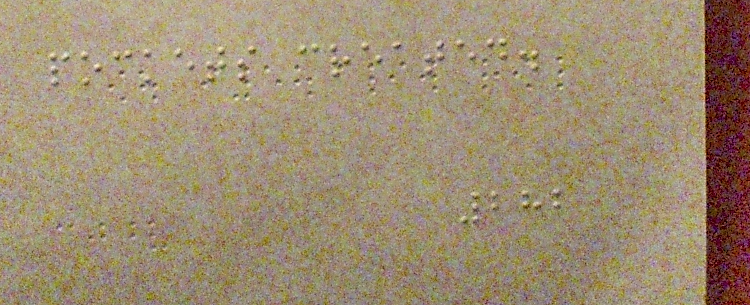pockets created.
282
